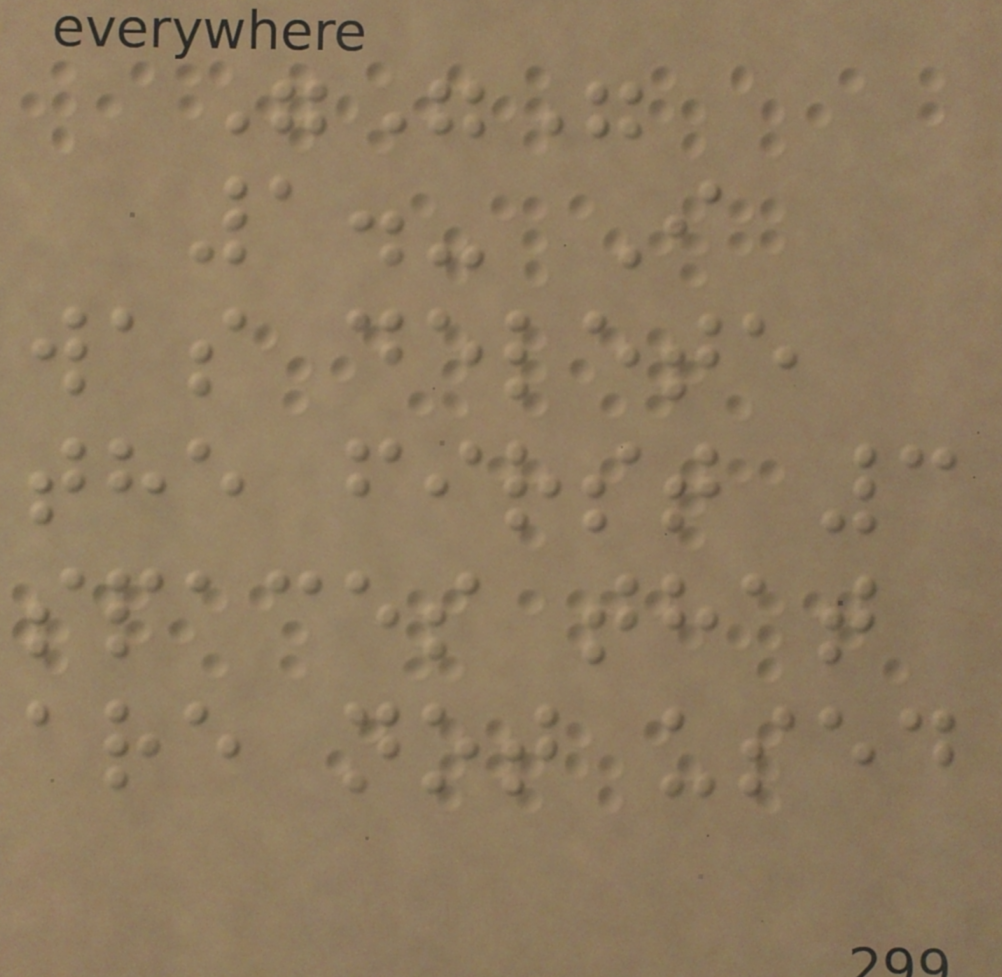"""
1.- I
was delete
the first 3
spaces that
are not used
